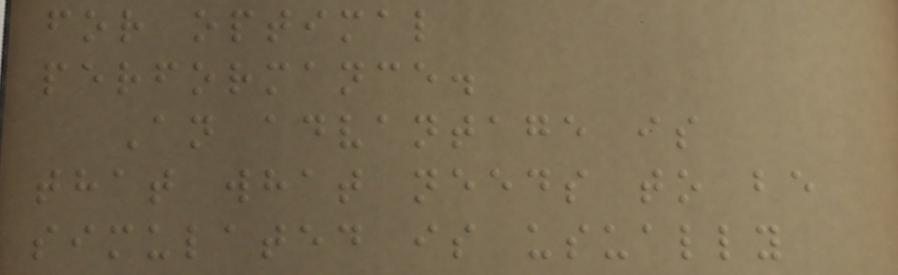for optimal
performance.
An advantage is
that what needs to be
simulated is usually
